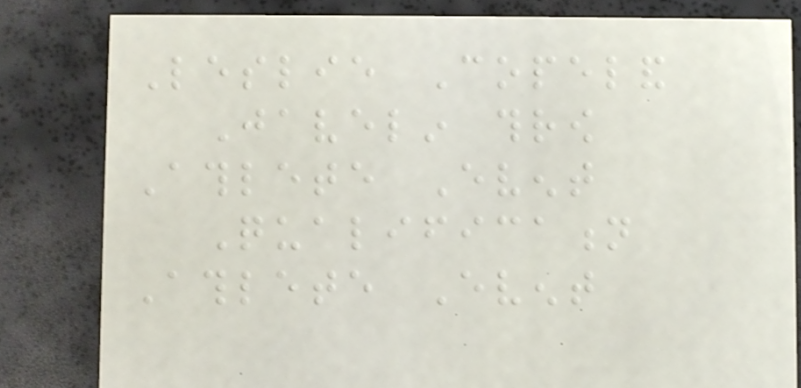Leslie Copeland
Javelin throw
Athlete Event
Qualification
Athlete Event
